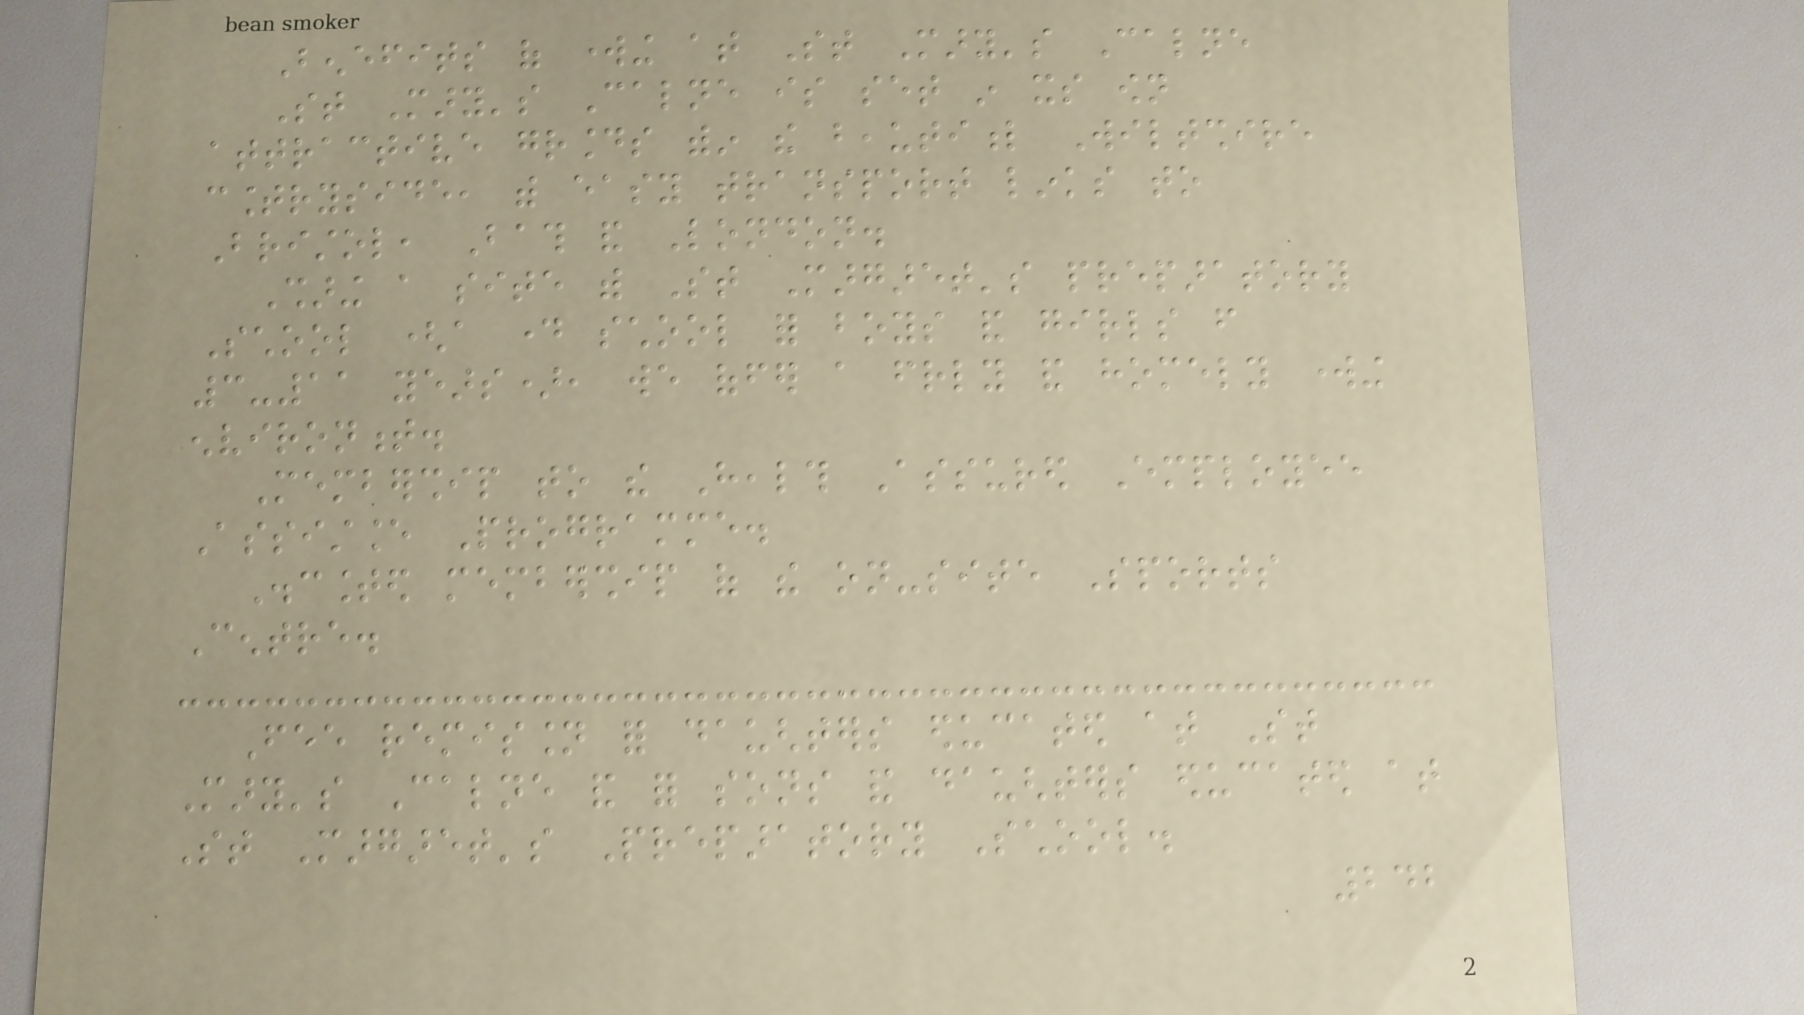Benefits of working at St Mary's Calne
St Mary's Calne is set in its own
attractive grounds within the beautiful Wiltshire
countryside, with easy transport links to
Bristol, Bath and London.
Sharing a site with St Margaret's preparatory
School (a day school for boys and girls from
3-11 years), we offer a friendly and homely working
environment.
Membership to the Health Assured Employee
Assistance Programme.
Discounted membership of the on-site Sports
Centre.
Fee remission for daughters educated at St
Mary's Calne and for sons and daughters educated at
St Margaret's Preparatory School.
242
